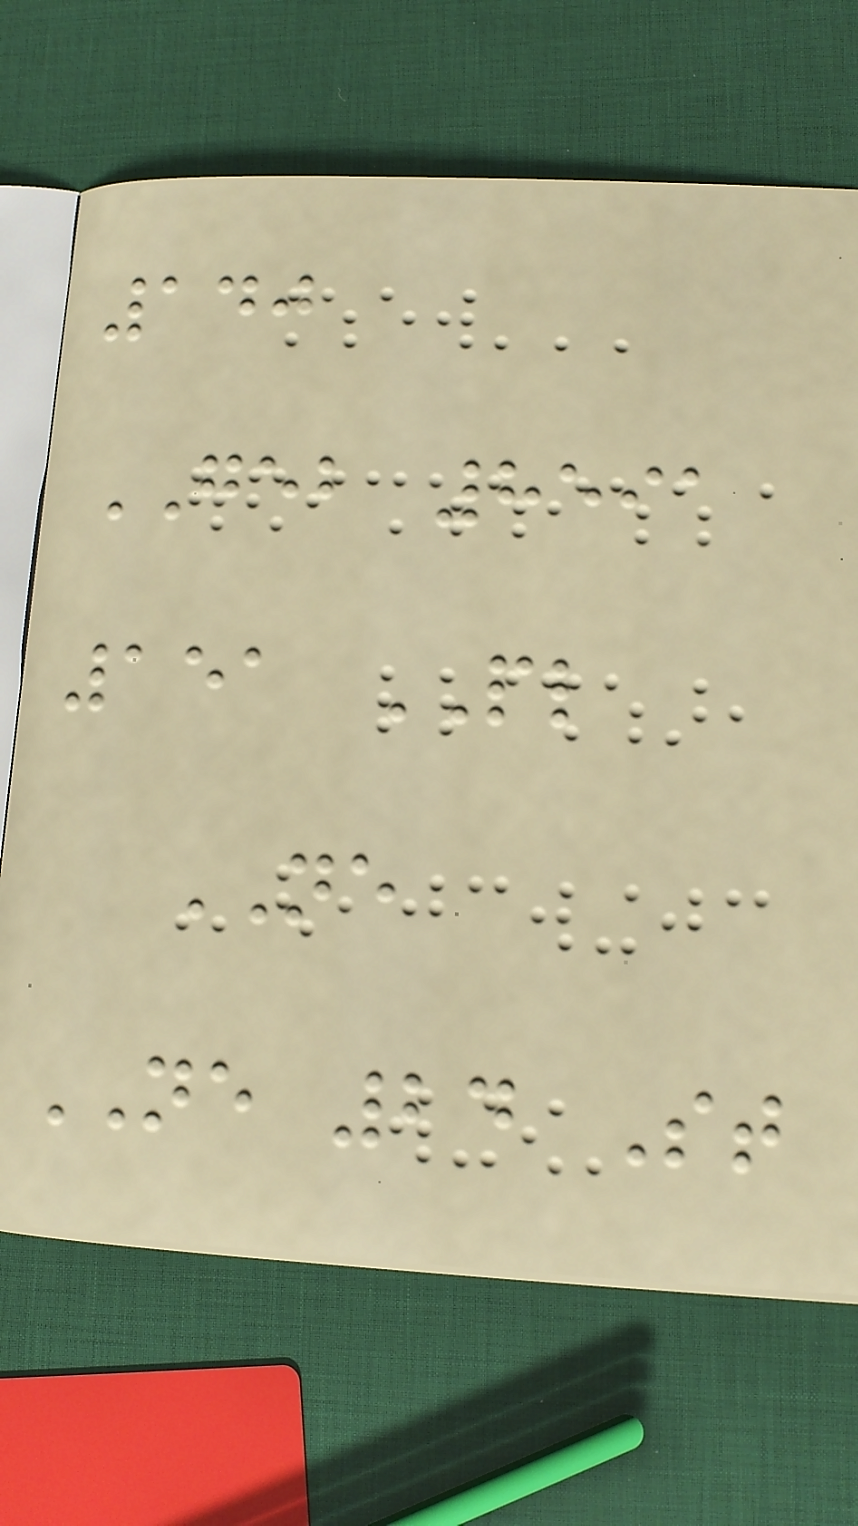140
GEB 8591
151 PL
NE
NE 24 St
